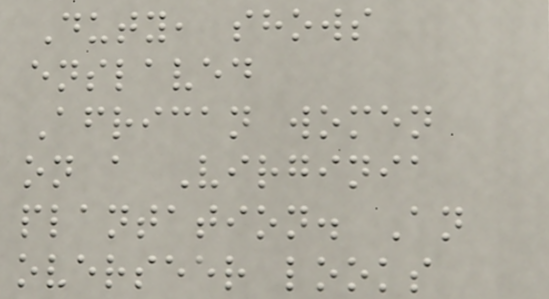Duty, shows
enslaved
African women
on a Virginia
plantation. An
overseer looks
